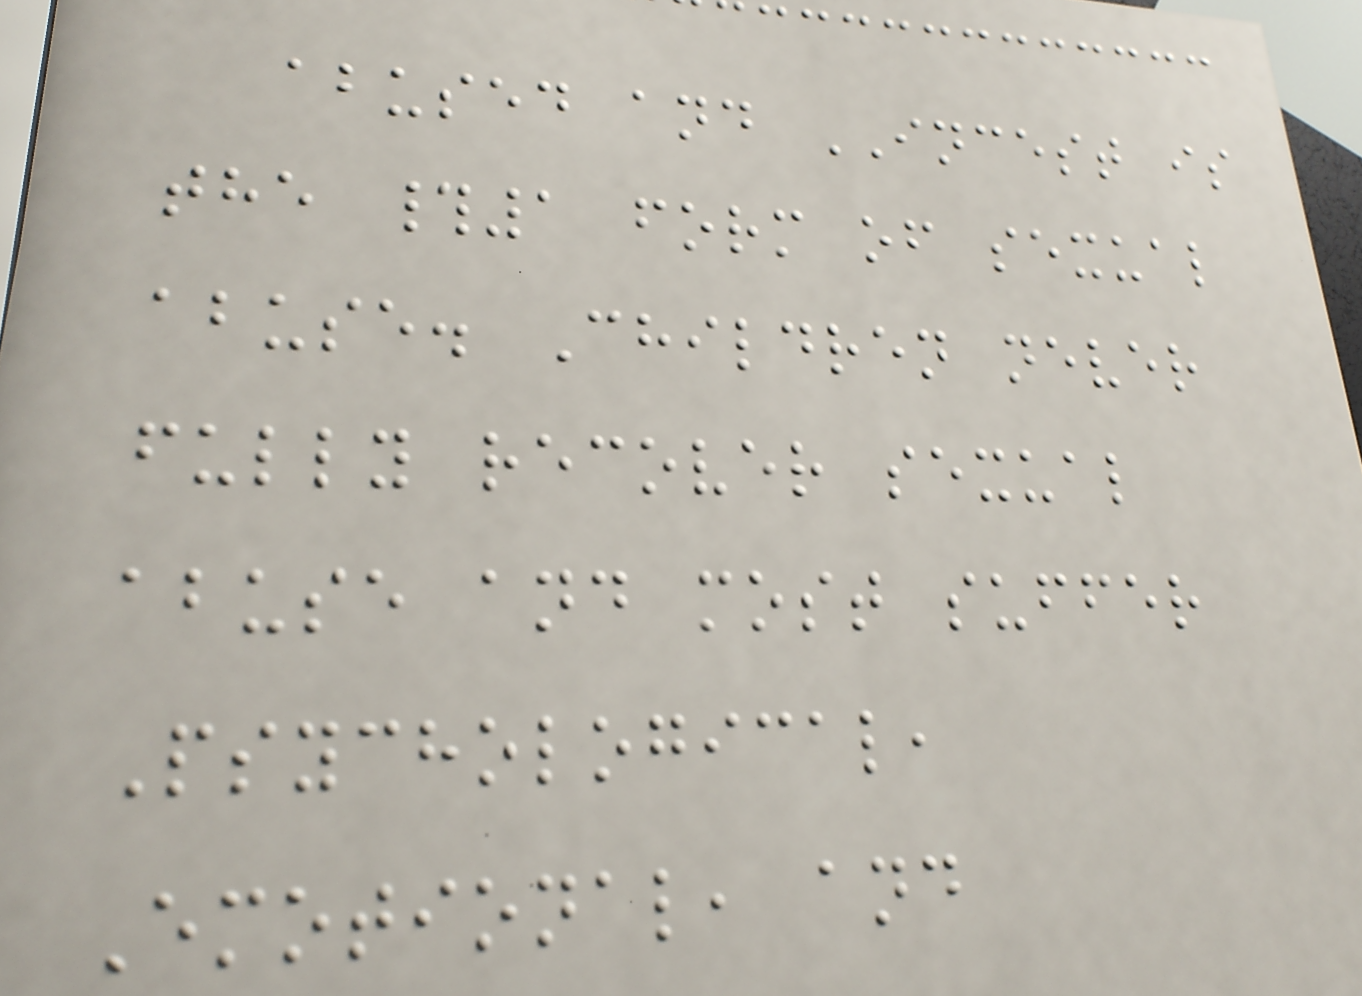abused and INCEST is
the #1 form of sexual
abuse. Children never
fully recover sexual
abuse and most suffer
Psychological,
Emotional, and
